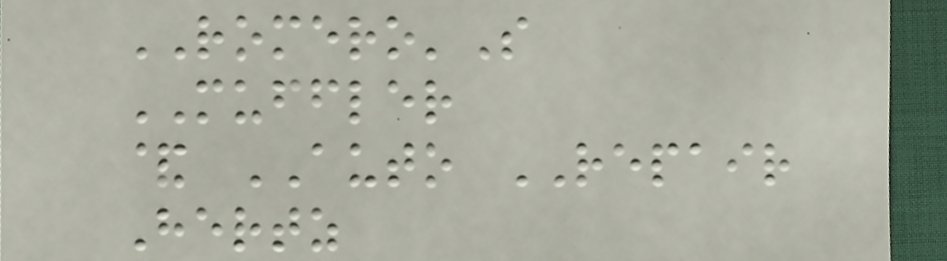ROMERO'S
MUFFLER
& AUTO REPAIR
Hertz
